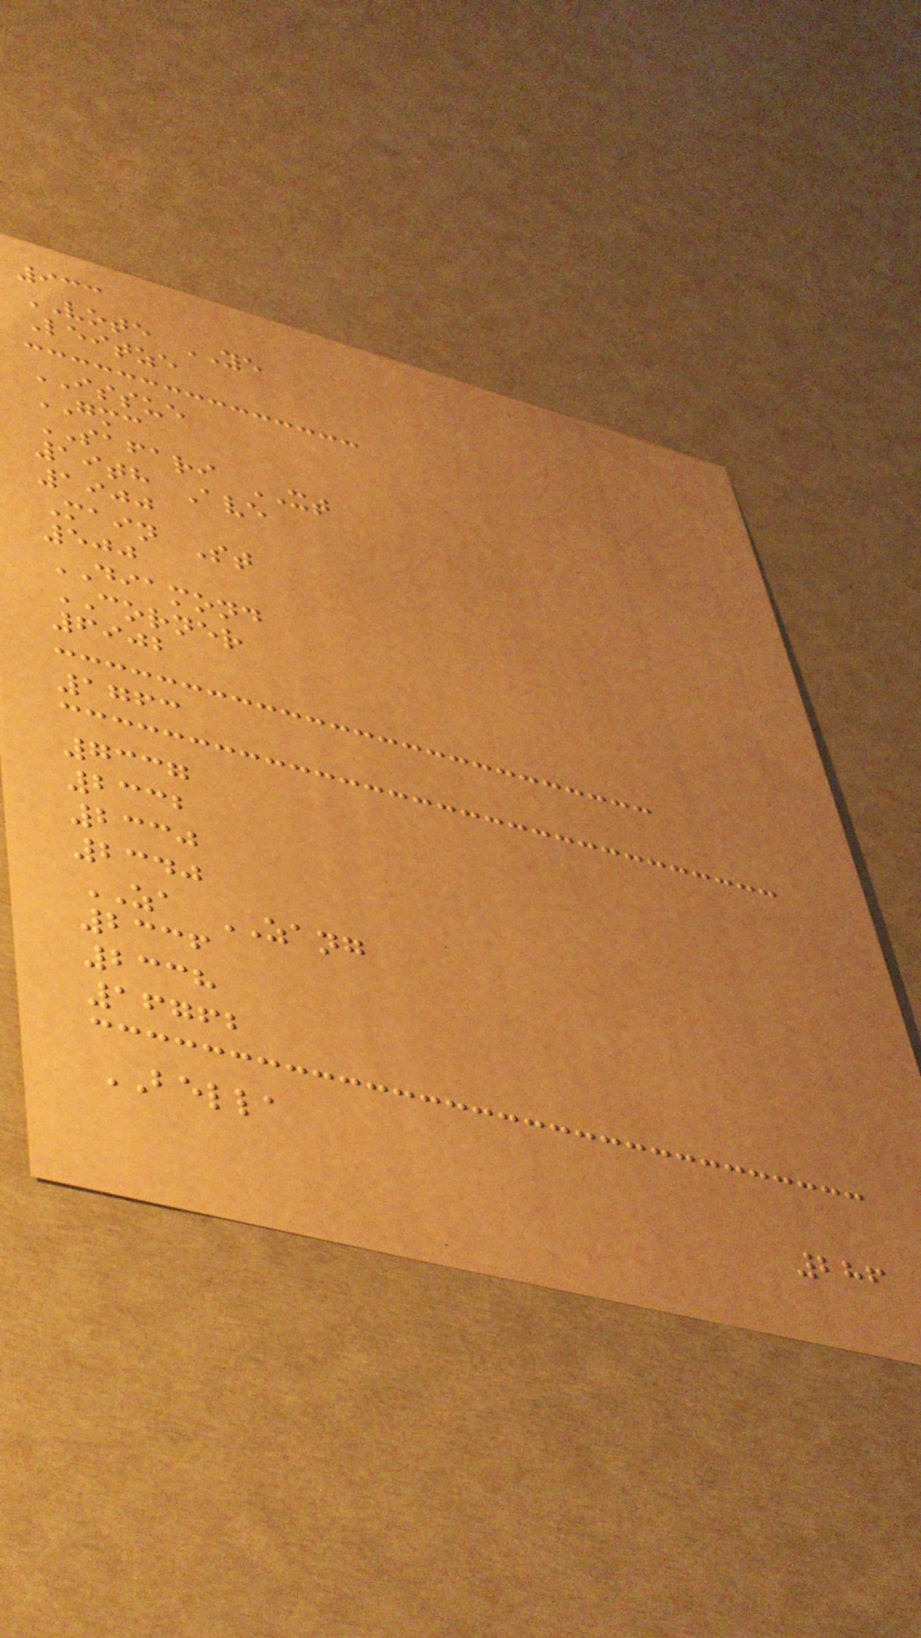933
VOTE YE
Leitze
ISSUE
GMC
SAFARI XT
19th Ave
1900
Main St
500
DIAMOND
CORNER
6902
1763
7337
2332
2330
2340
ZA ZANG
2336
2338
16762
BELLA
286
